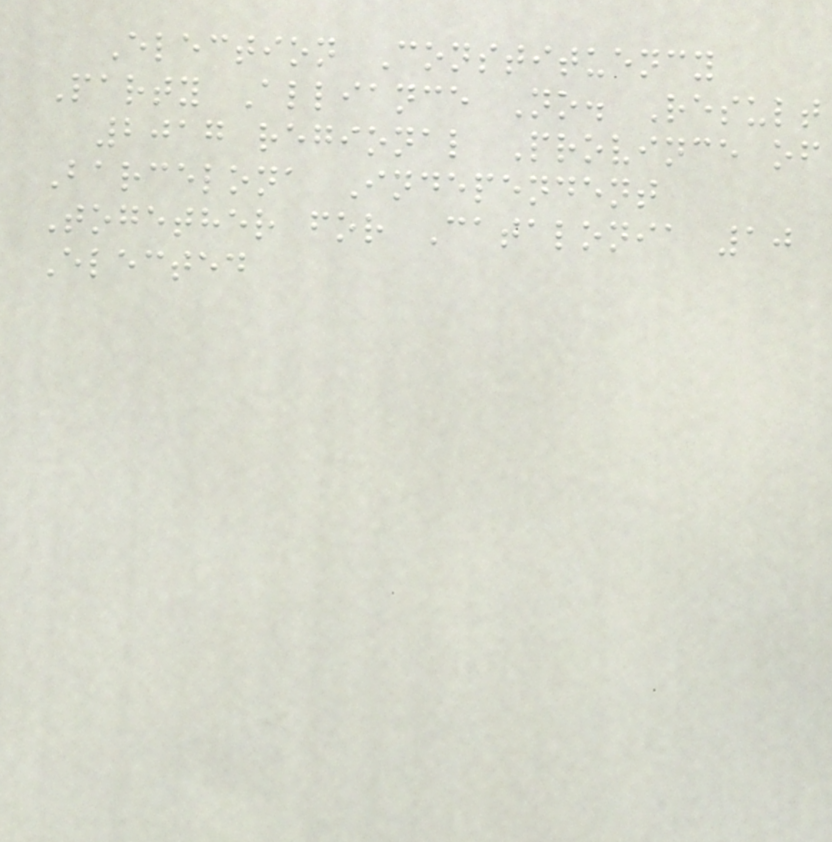Election Constituency
Party Alliance No. Result
2017 regional Province of
Barcelona Independent
Together for Catalonia 10
Elected
